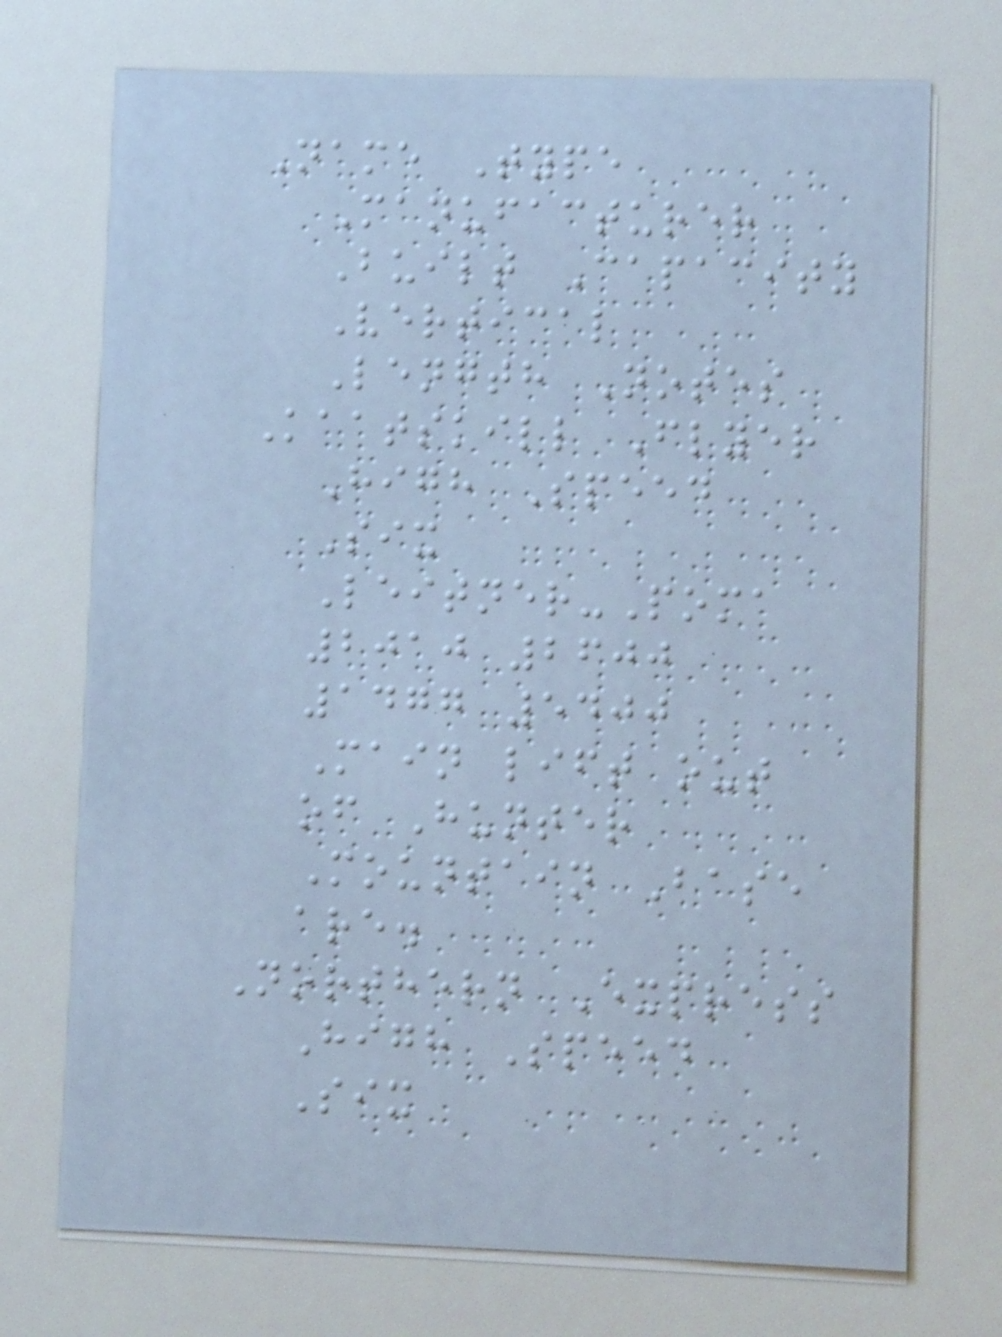Name Type
Manufacturer
Built Capacity
Vertical
Length Notes
Kaatskill Flyer
High Speed
Six
Leitner-Poma
2010 2600
1477 5400
Main lift out
of Hunter
Mountain Base
are.
Northern Express
High Speed
Six
